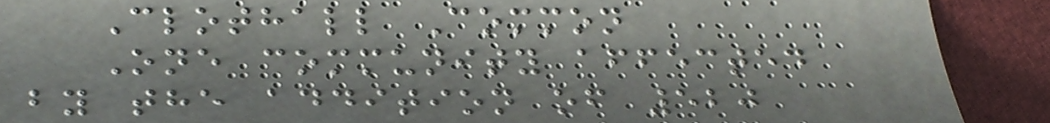Clothall Common
One community affected
by the addition of 520
